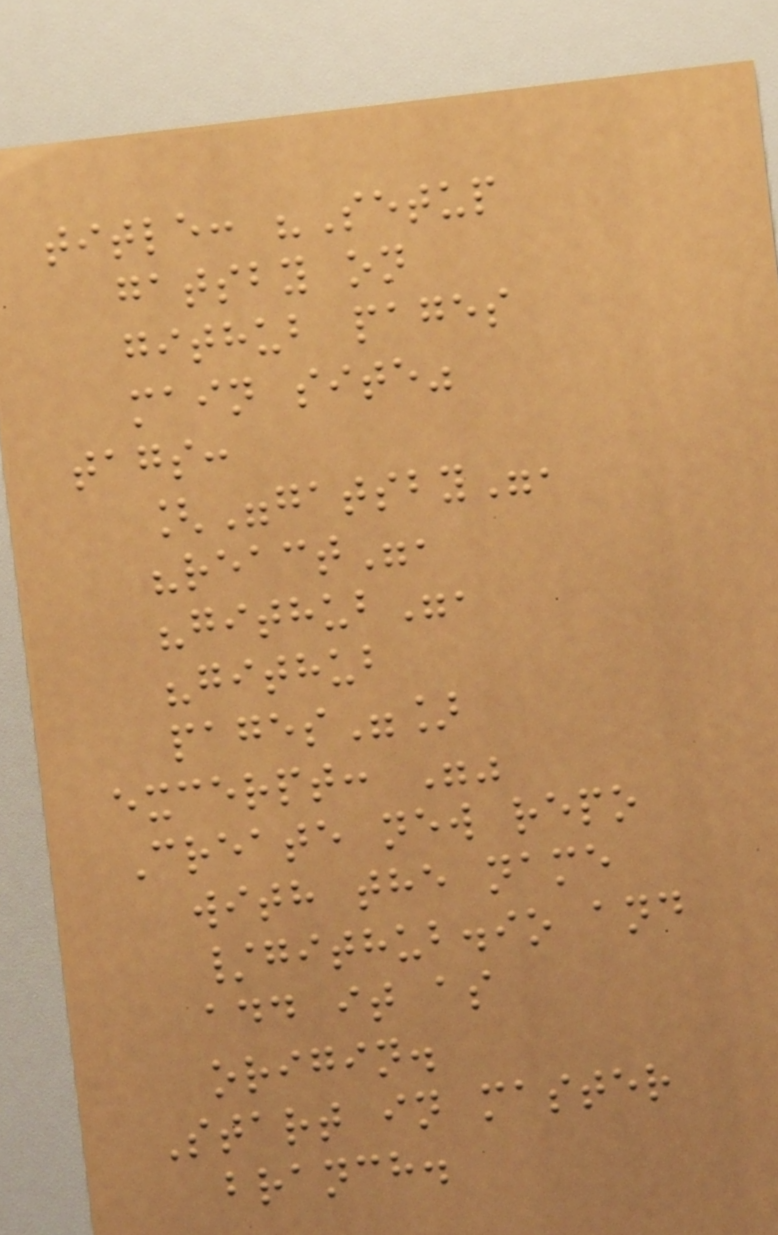title: "Setup
gatsby on
github pages
main site"
tags:
["gatsby",
"react",
"github",
"github
pages"]
excerpt: ""
Create new repo
with the name
/github.io and
add it as
origin.
Start in master
branch.
